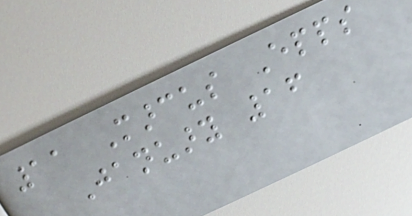11 Marcus Epps
January 16
